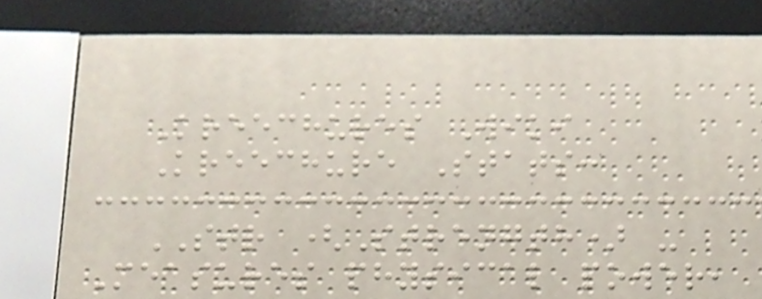Kreechures Wiki
Kreechure Stats:
STR (Strength) -
Measures physical power,
